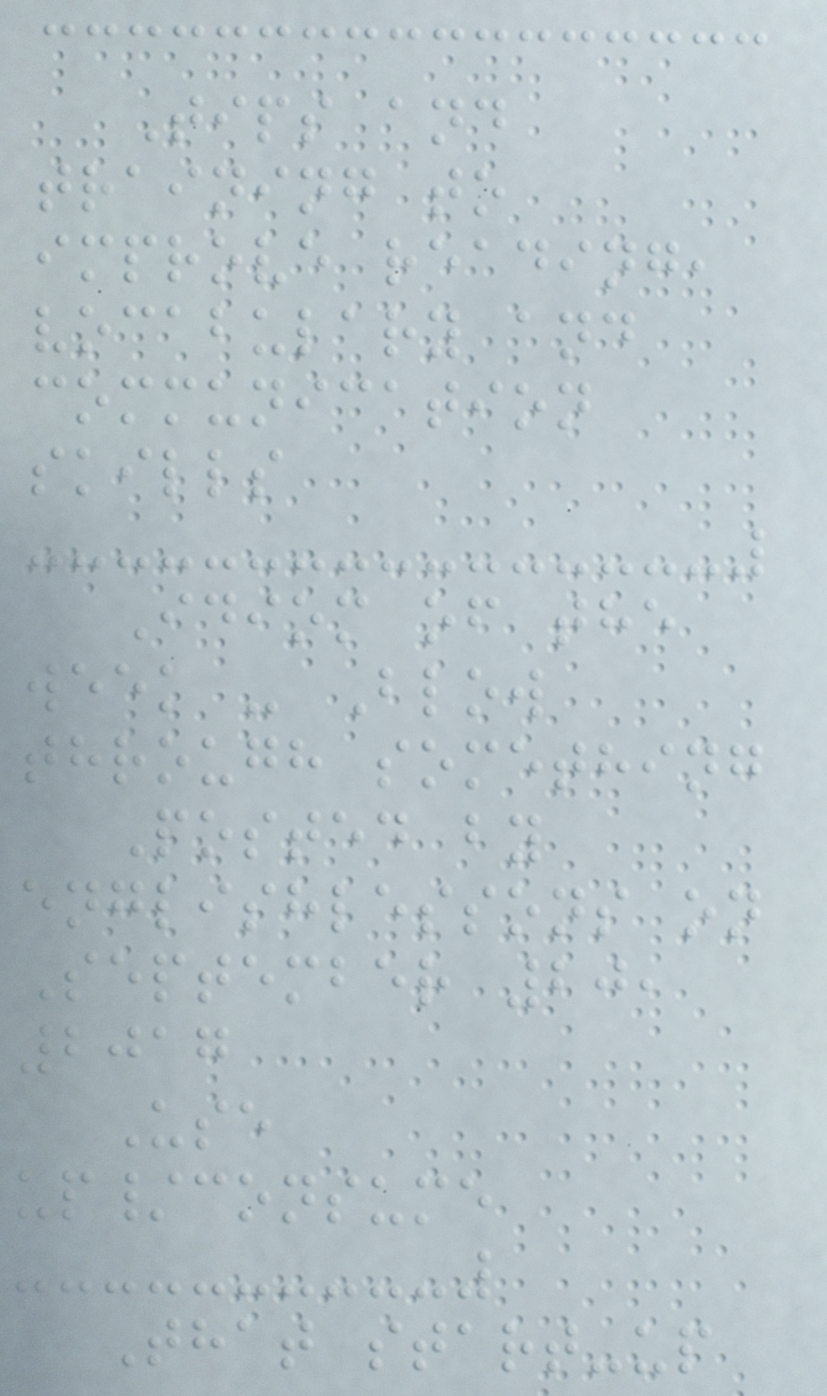Tips and
training to
improve reading,
vocabulary and
communication
skills
Idiom of the
week - Blow
through something
Posted by
englishlessons on
September 20,
2017
Use
up/consume
That start-up
